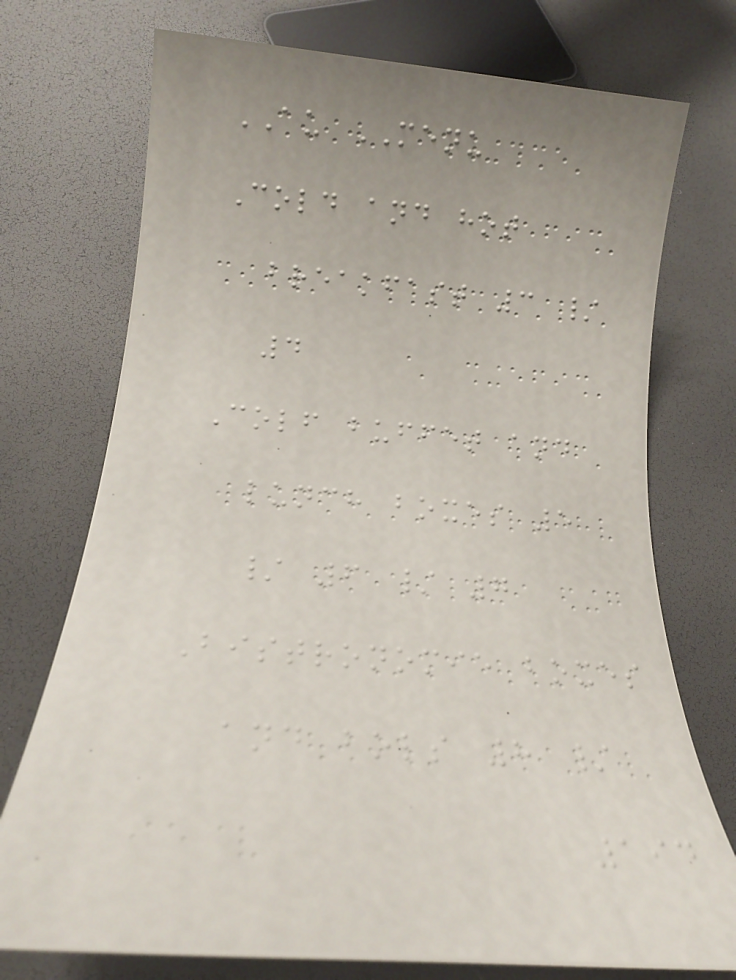AU MENU
Cold and hot
breakfast 3 /
4
Colf buffet and
lunch boxes 5
/ 6 / 7
Bistronomie boxes
and bols 8 /
194
